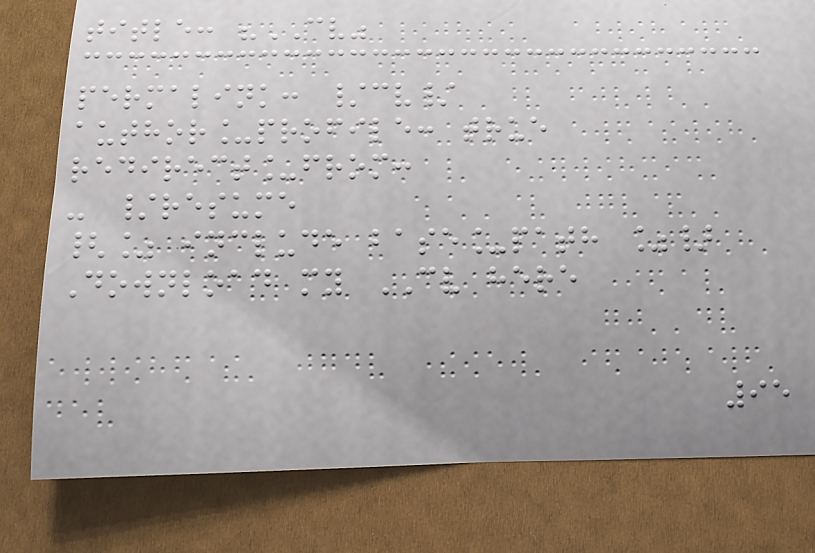title: "CV"
permalink: /cv/
author_profile: true
redirect_from:
- /resume
{% include base_path %}
Download my CV here
95
